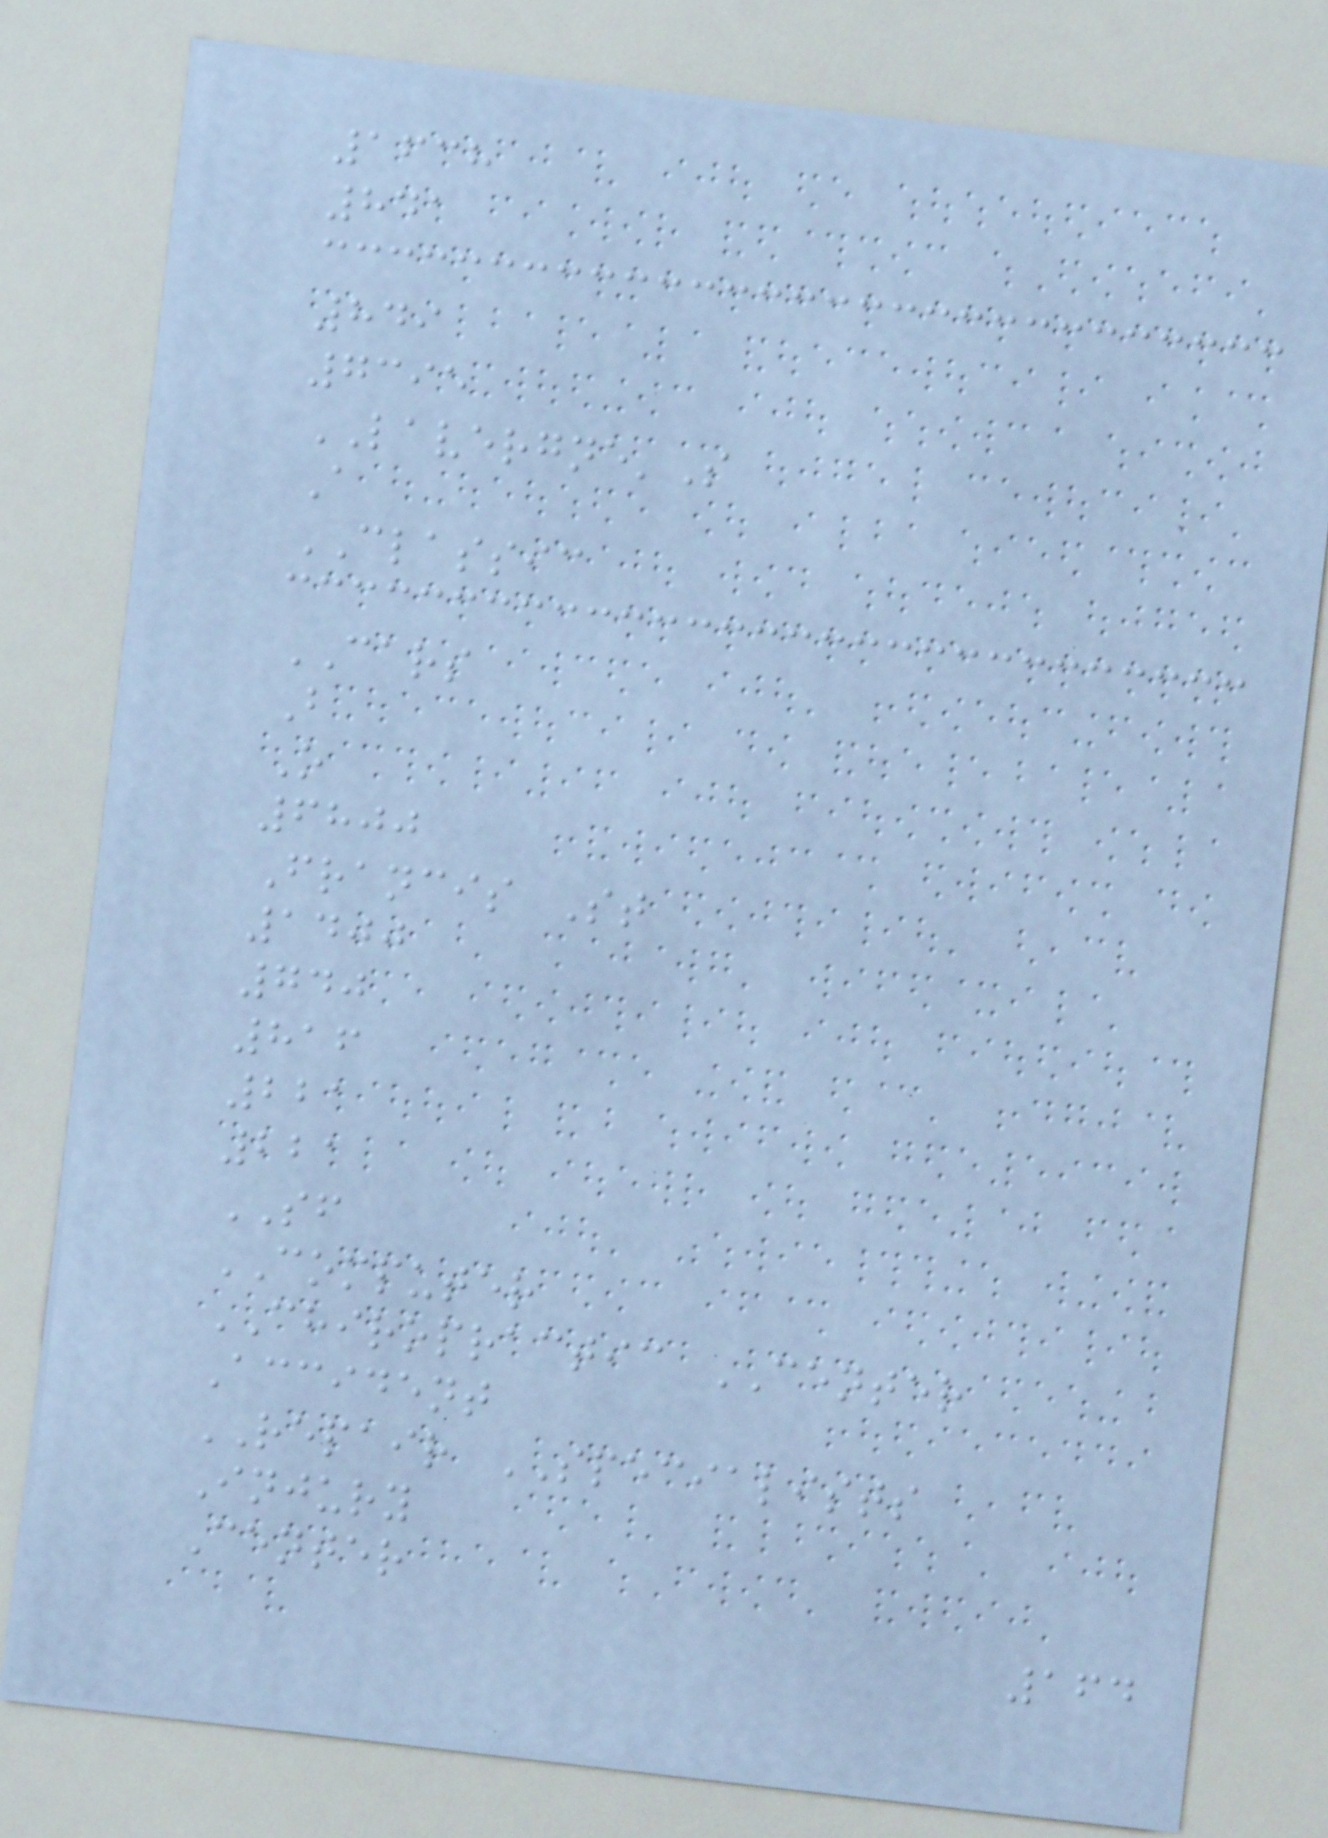1638
841
849
7395
LAVERGNE'S
A
CLASSIC
CARS
B
O
6800
Francis St
1400
740
816
221
221
SF
COMPUTER
CHIROPRACTIC CENTER
Accident
REPAIR SPECIALISTS
Injury
Center
164
